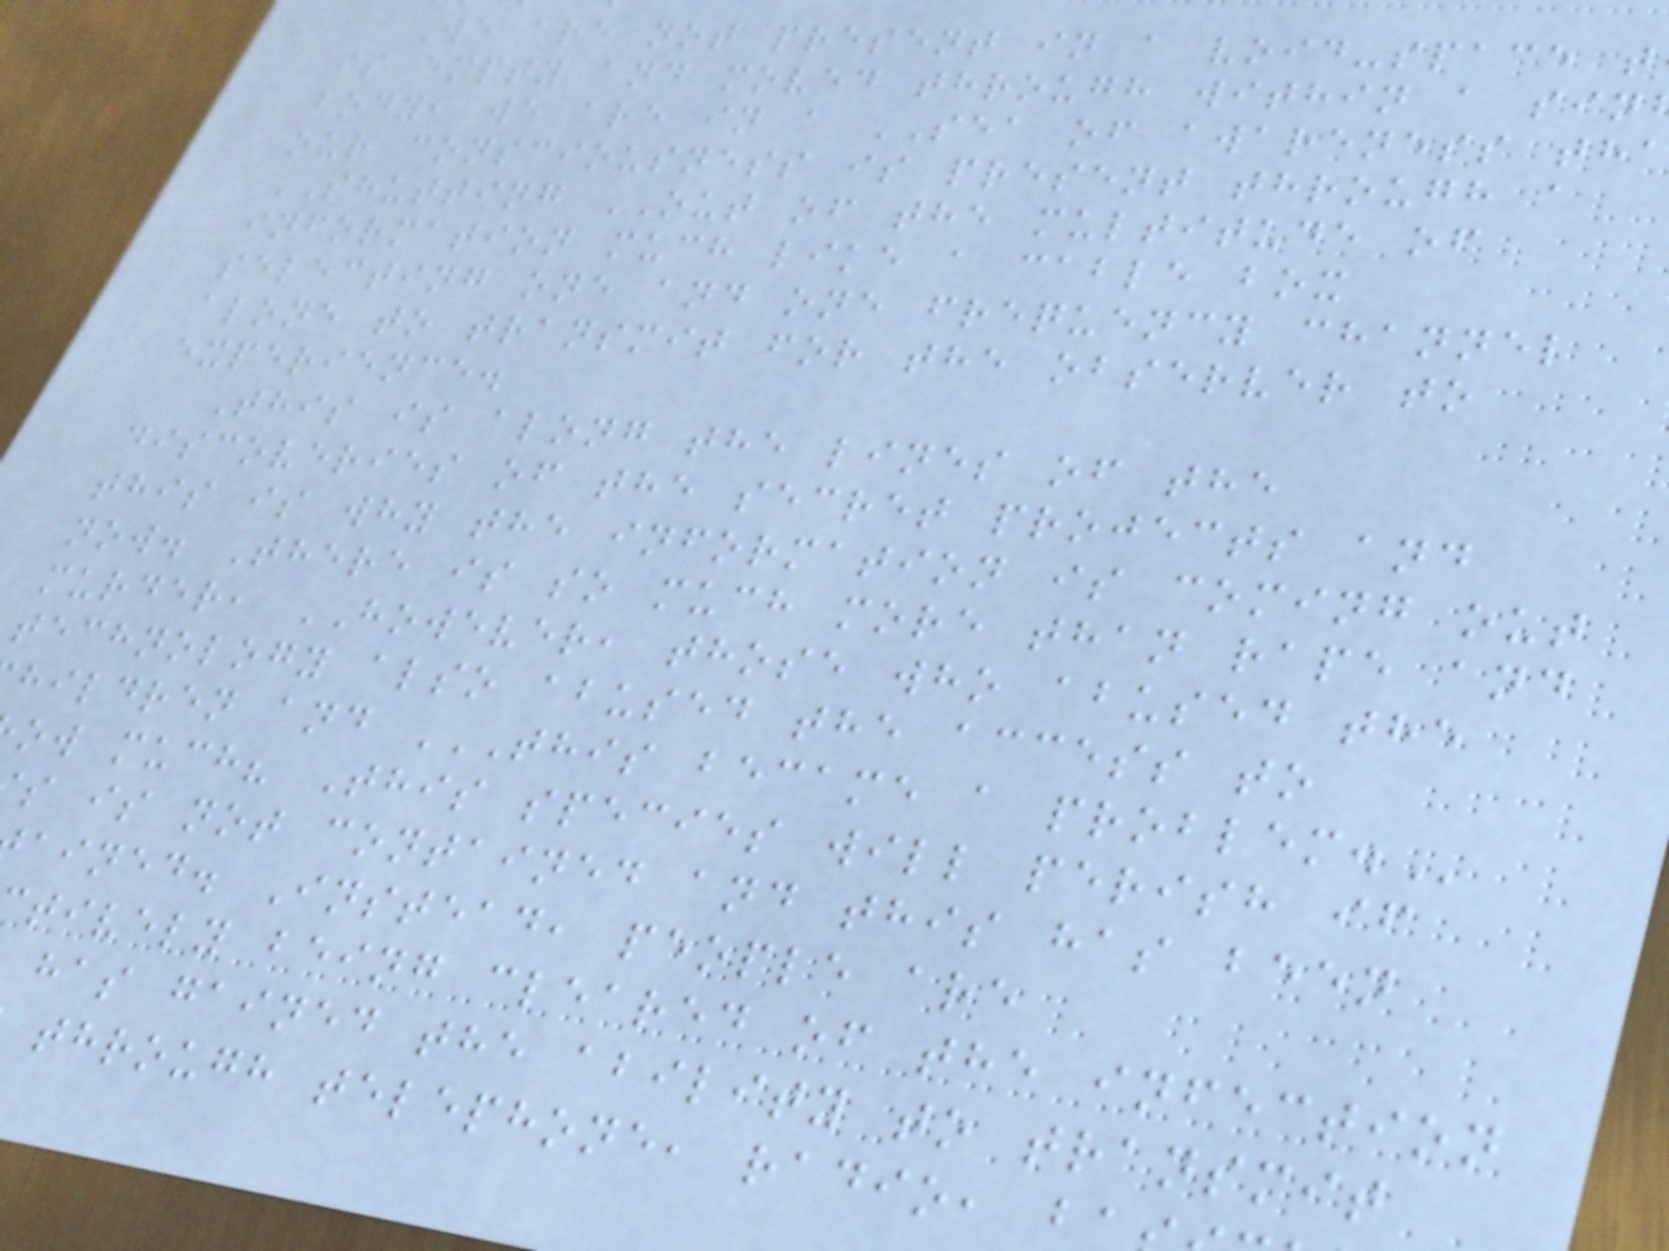We are not present in a void-space t
is empty and moved through within a sin
body, we are in a SEA of awareness th
our consciousness is present through a
SHUTTING OUT of the multitude of
information much like a cable box
selecting one and one frequency channel
alone to transmit for the observer to
experience.
This is along the lines of the
discoveries of the secret projects and
this is why the information is coming out
now. There is so much more than rape and
murder, HOWEVER, those who abused the
technology also abused the access to
hildren and THIS BECAME A PROBLEM.
ow much? This species will perish if
s is not contained and this has been
ained. Instead, people are
tively being cleared of the infection
has gained the ability to transmit
through telephone, radio, b
